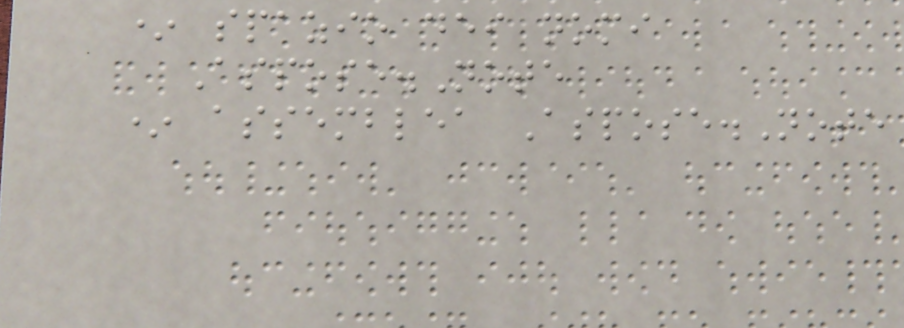* spazio dei nomi
Aspose.Note
* assemblea Aspose.Note
